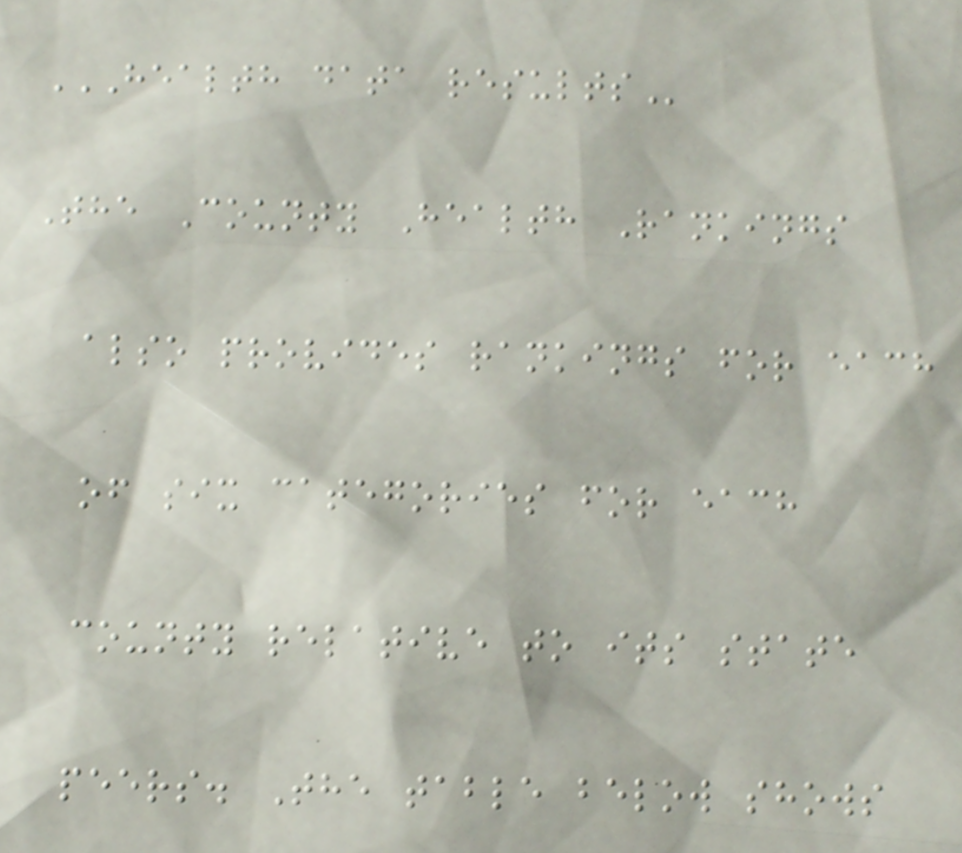HEALTH DATA RESULTS
The County Health Rankings
also provides rankings for each
of six categories for each
county relative to its state
peers. The table below shows
